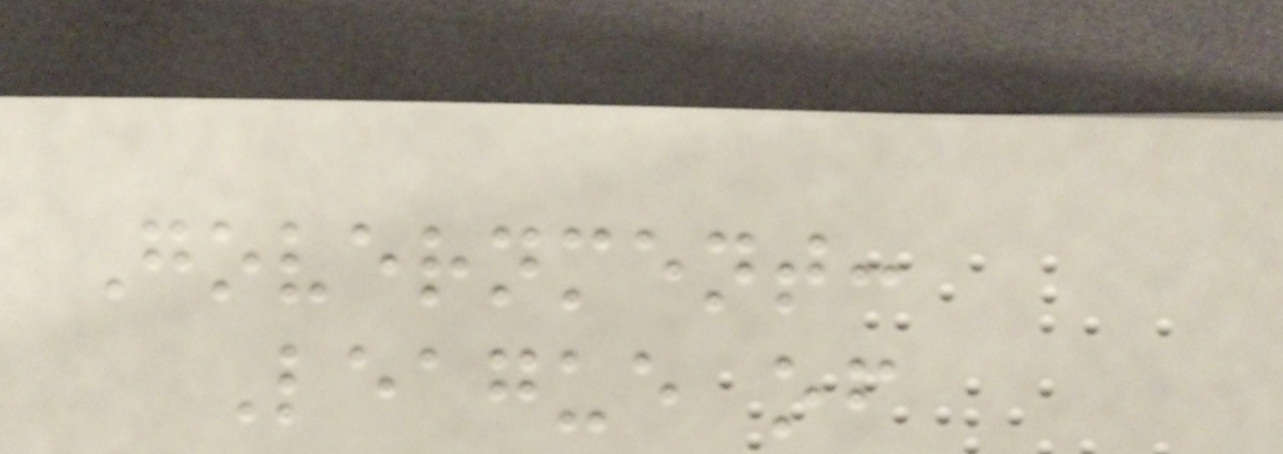Government:
League of
